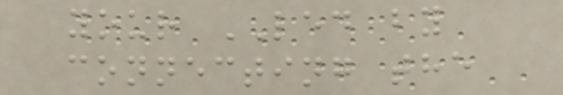your LED by
connecting the
